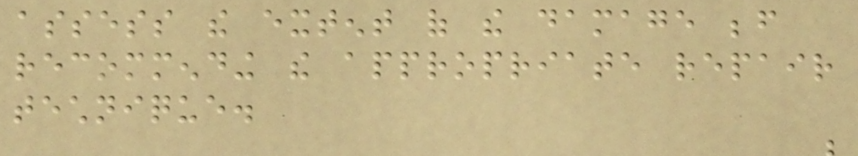assess the extent of the damage before
recommending the appropriate repair
technique.
